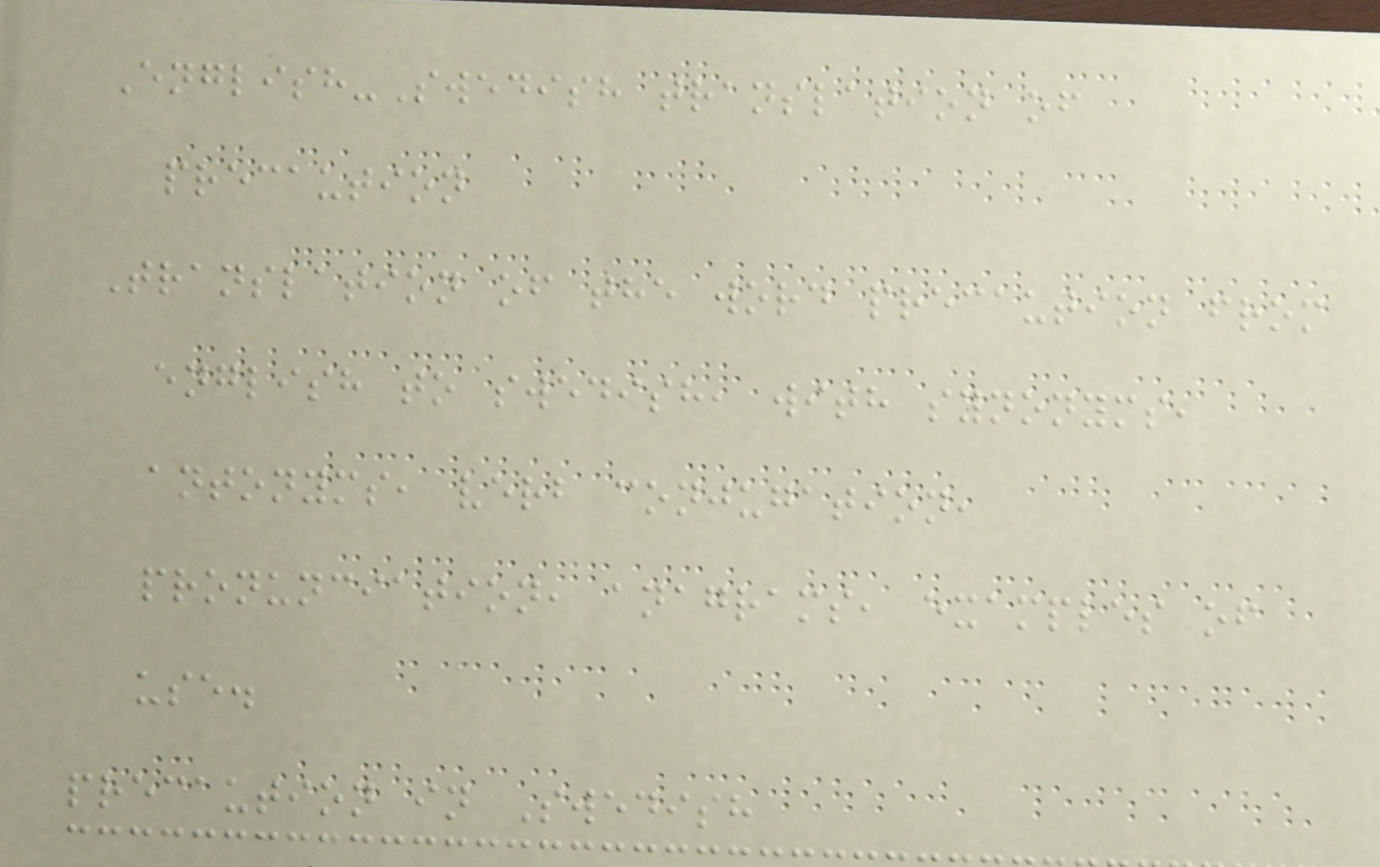English-Swedish translation of
precaution
Translation of the word precaution from
english to swedish, with synonyms,
antonyms, verb conjugation,
pronunciation, anagrams, examples of
use.
precaution in Swedish
